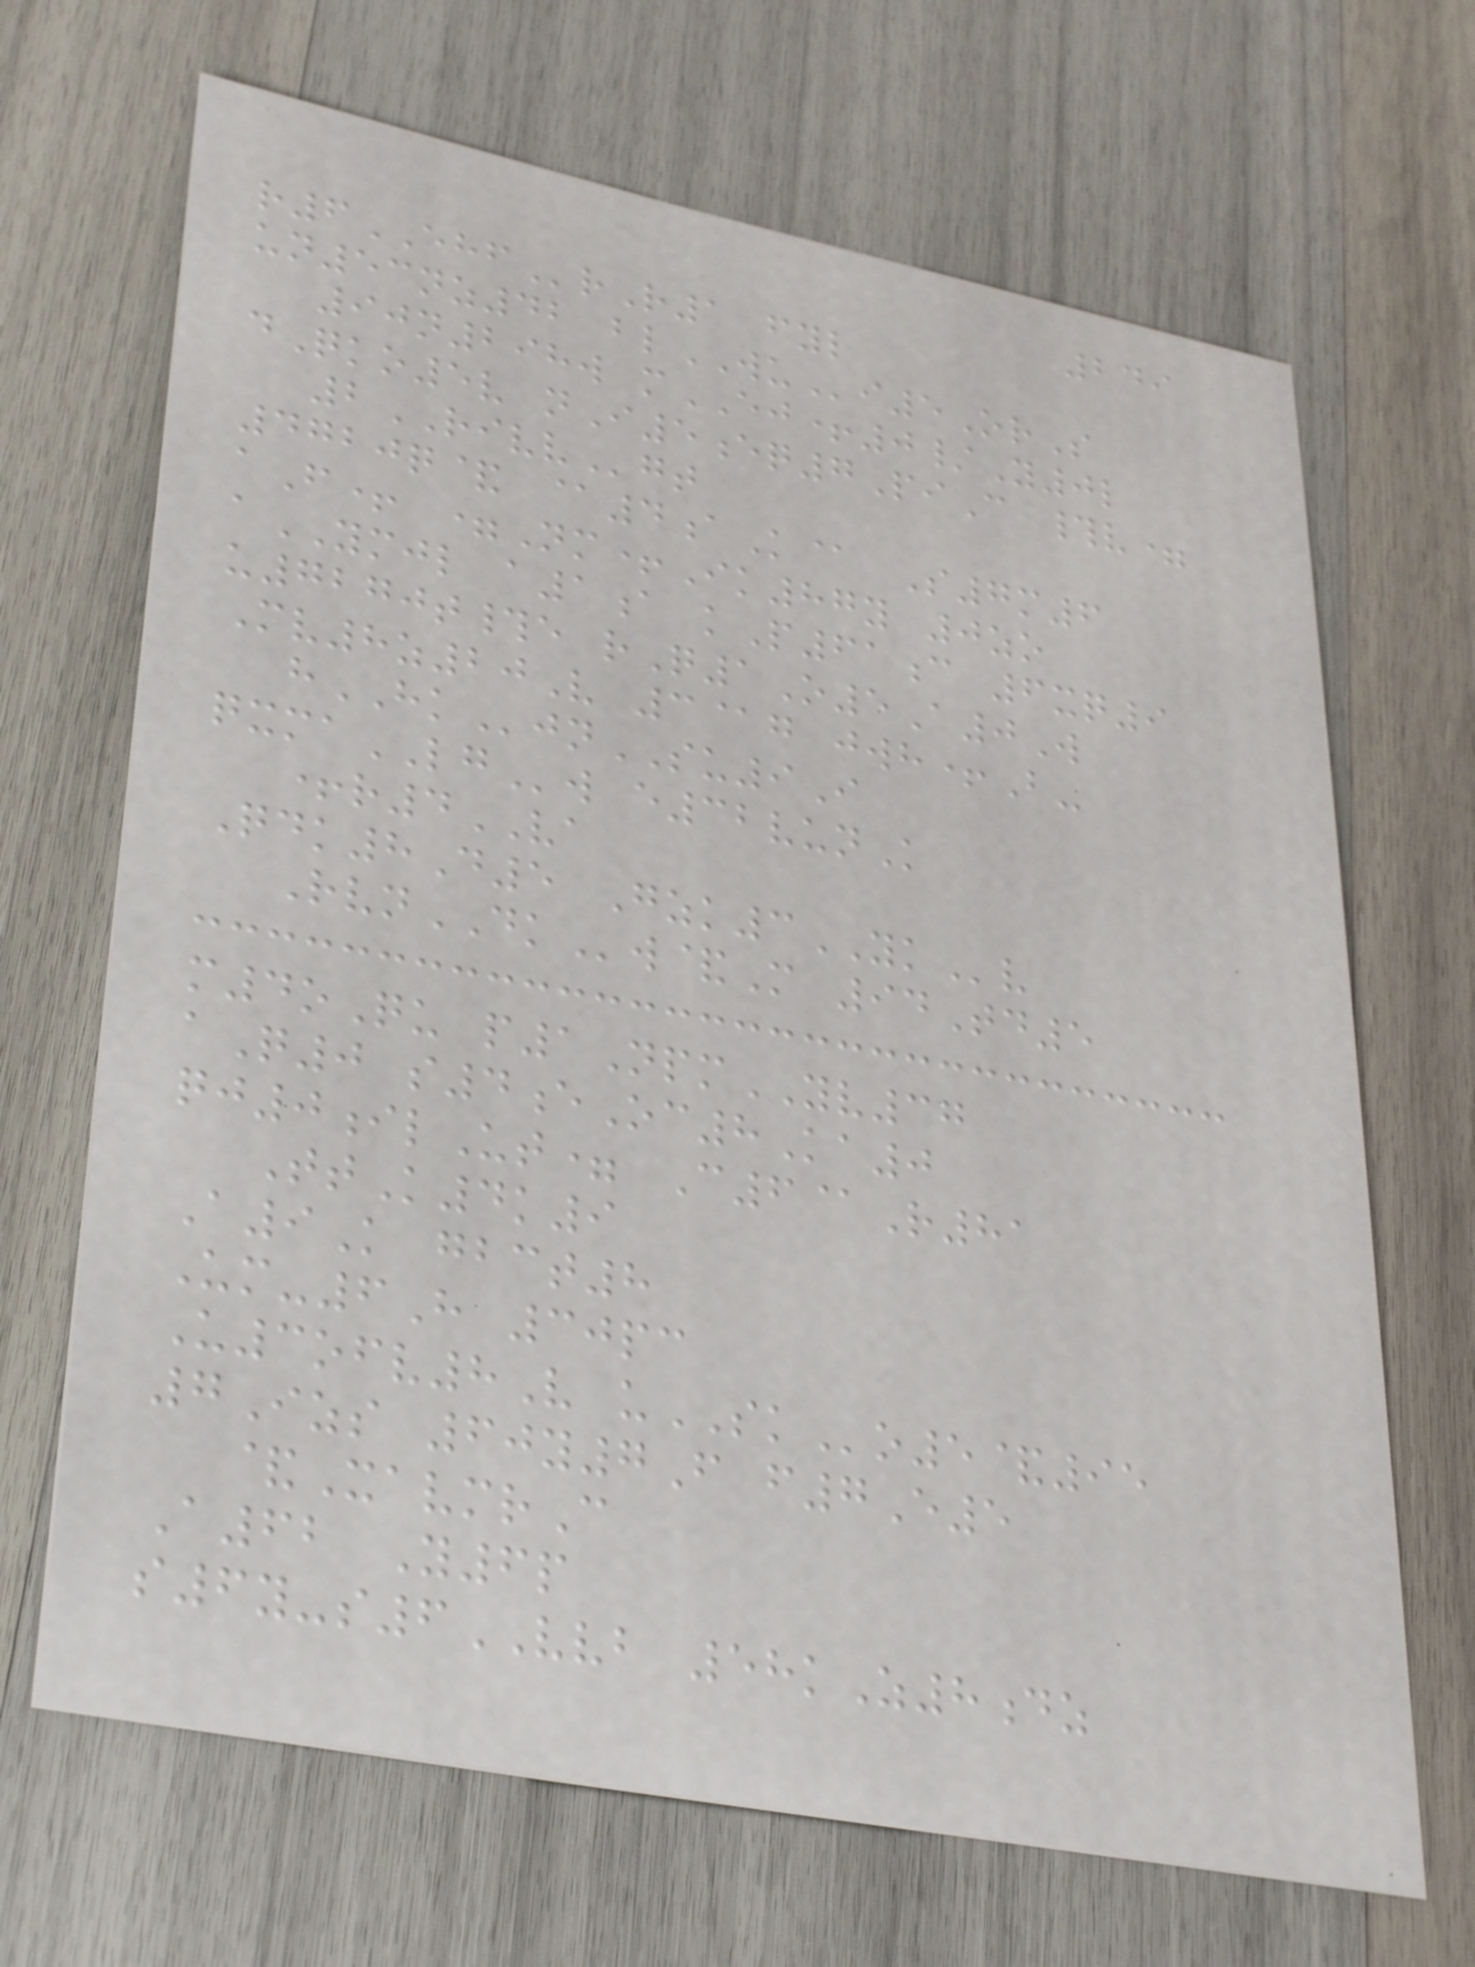249
r6EHFrR1 fyl
un53nz42 blWUi5OrS
90n298w mEJ+0/Y0l
dQko5v nI5eq7PiC #v=
2RIVVgt
4720q& @4aK@ S7m6
aF+ =Nm+Ik87y 0zo
aYMJL a1a kP61c 6xq9
u7270t#e rQ1O5A0W
Mv8z20V 3@g jwh+B-
hHKjnSU9I
qxmaLGw e32vunK
+r4VA
Qdk8D5 Gzk3YKv
RvnDKw&M 94Td5
m4oQu p1NpmYV37
aQ0 s4eOc8Ka0
qj0ilUt= C6@R81
TtK4k9
A9K gbct8
Um-6H 30pc
U3ofv8V uSKo5&95
7Izs 60y7F f7E5
&XavmrC
A62 Y6p
s6y-s6VVB 58kZ8dz
